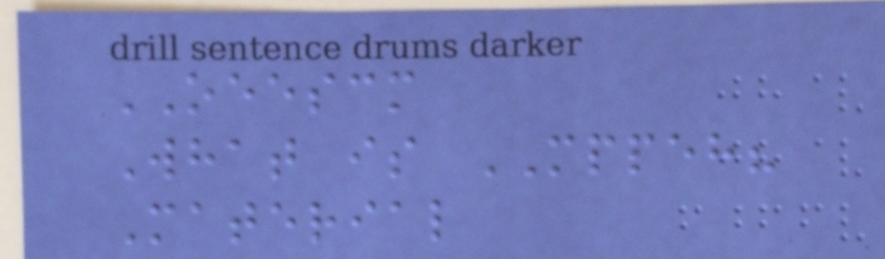OEESCM
What is MPPEH?
Material
